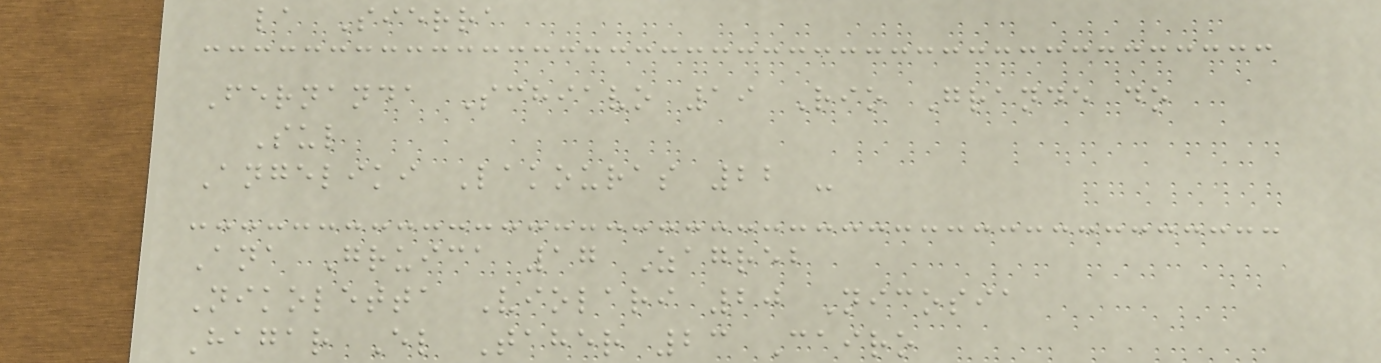la Sierra
Fernanda Schiavo 19 Rio Grande do
Sul
Angeliki Lakouras 22 -
Ana Gruica 17 Zagreb
Nikoletta Violari 20 Nicosia
Hagar El Taher 23 Cairo
